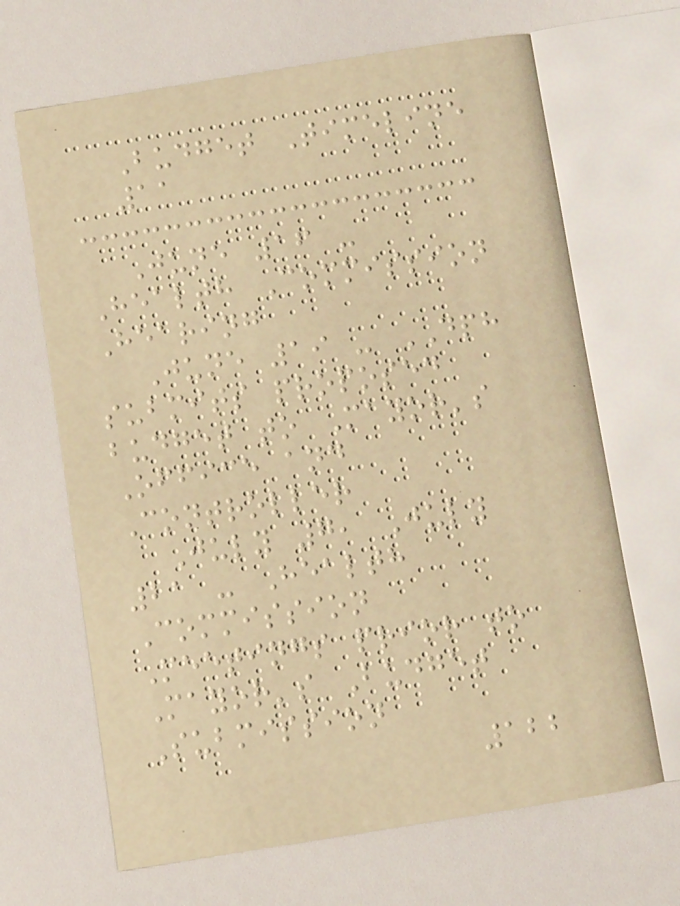Budget Timeline
11
June 16 -
Health Commission
Hearing
June 19 - DPH
submits proposed
budget to Mayor's
Office and
Controller
July 7, July
21 - Health
Commission
Meetings prior to
Mayor's Budget
Submission
122
